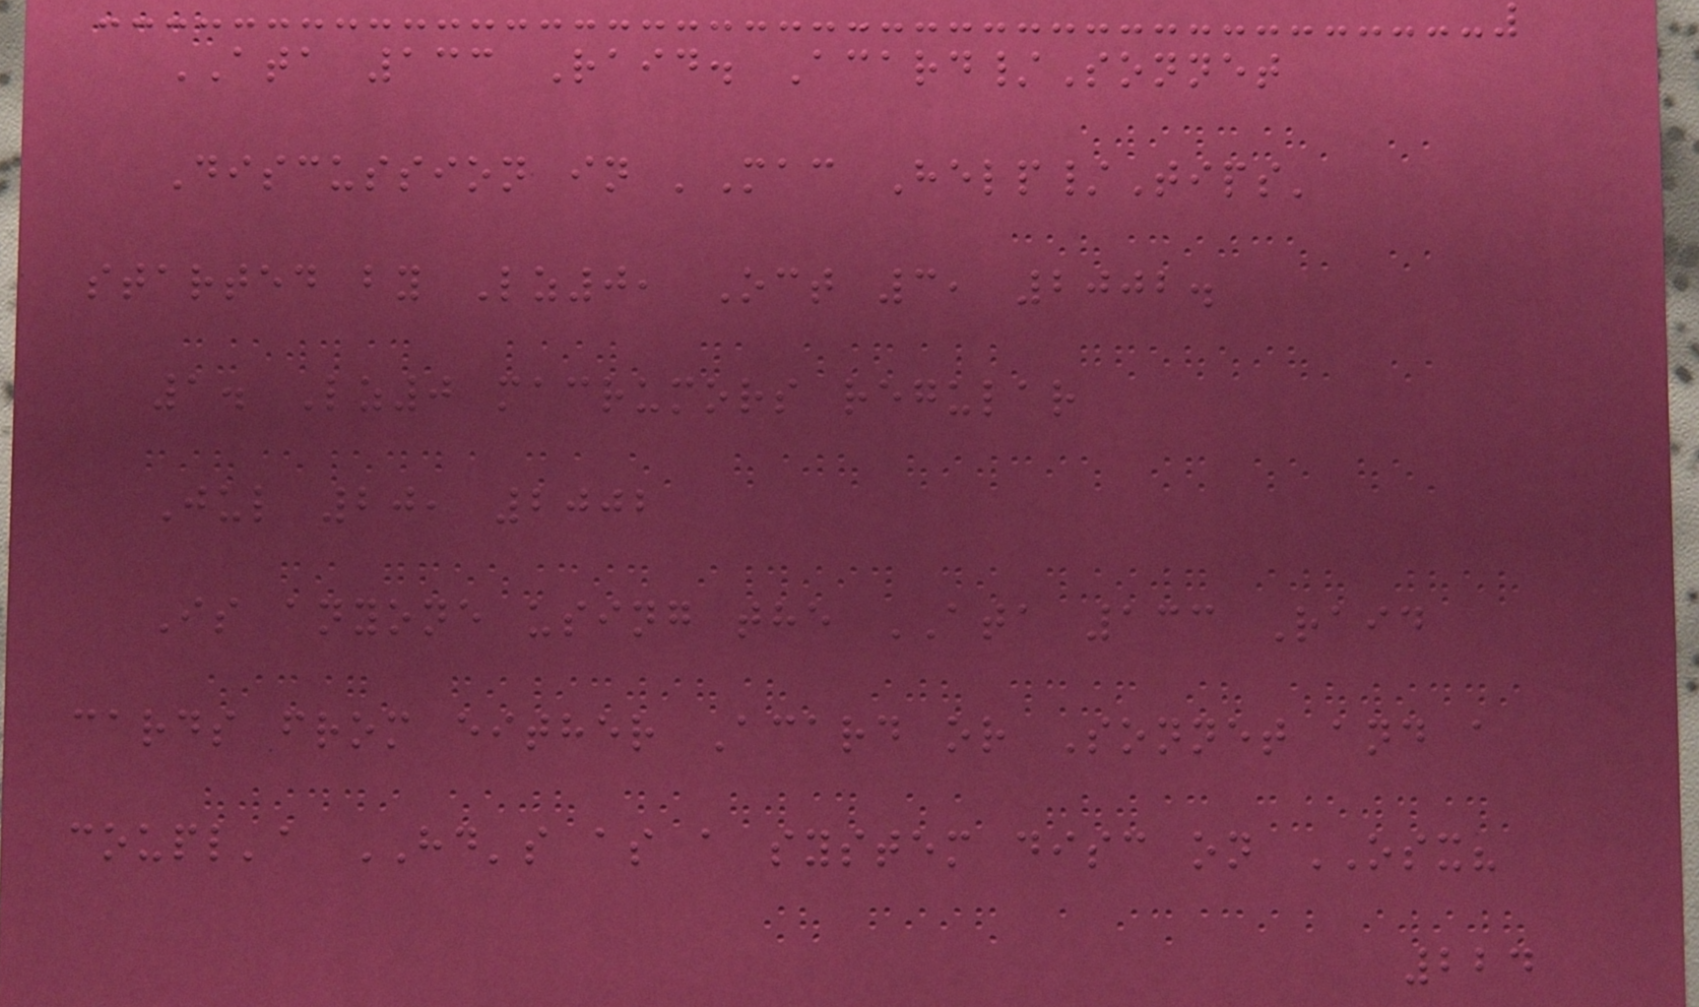ATA 133 Raid. Acard/Sonnet
Discussion in 'Mac Help/Tips'
started by Lz0, Oct 3, 2002.
1. Lz0 macrumors regular
Jul 20, 2002
Is anyone using the ATA 133 Raid
cards from either Acard or Sonnet and a
coupl'a HD's as a system disc on OSX?
224
